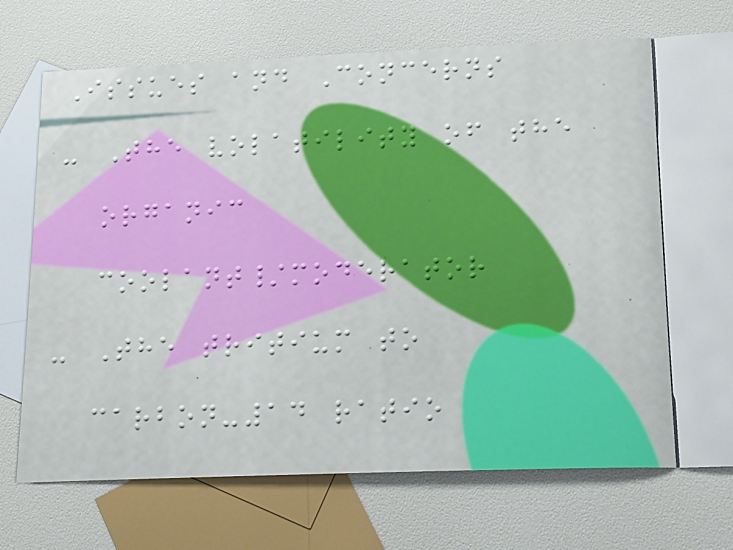Issues and Concerns
- The volatility of the
organic
coolant/moderator
- The tritium to
carbon-14 ratio
